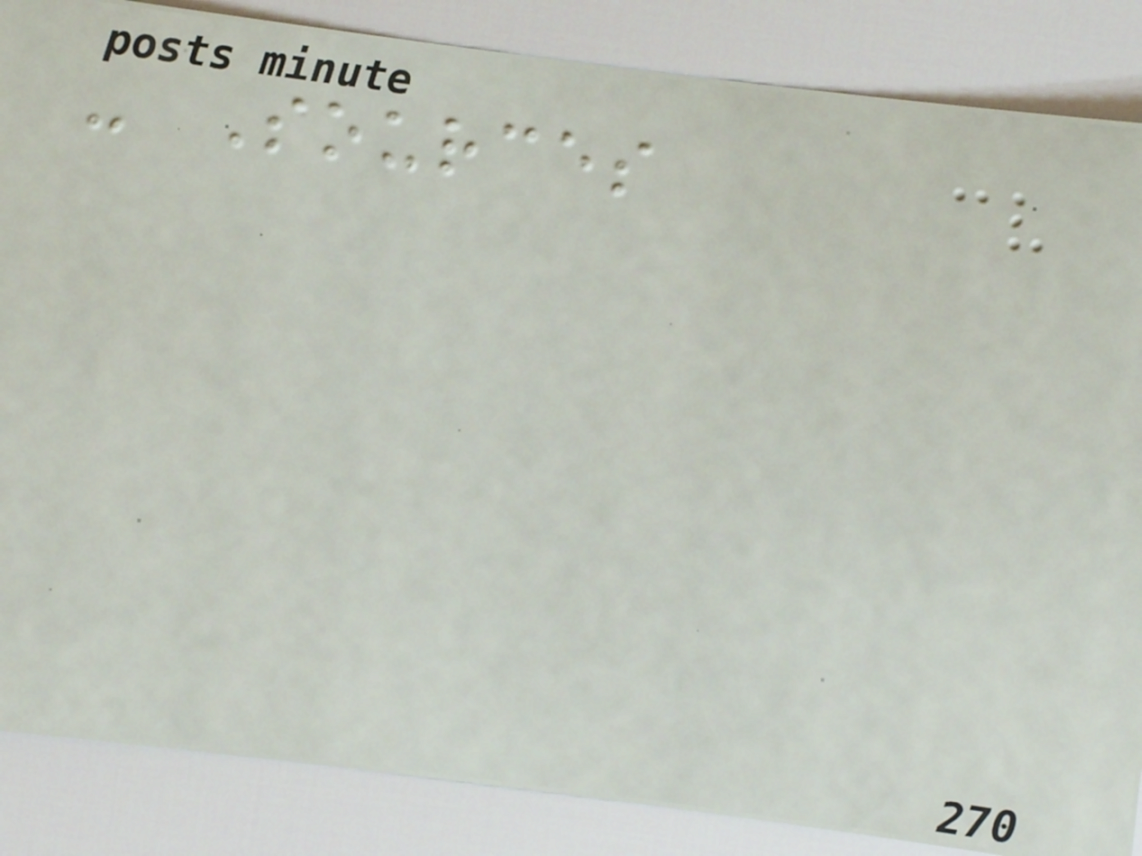- Sources
